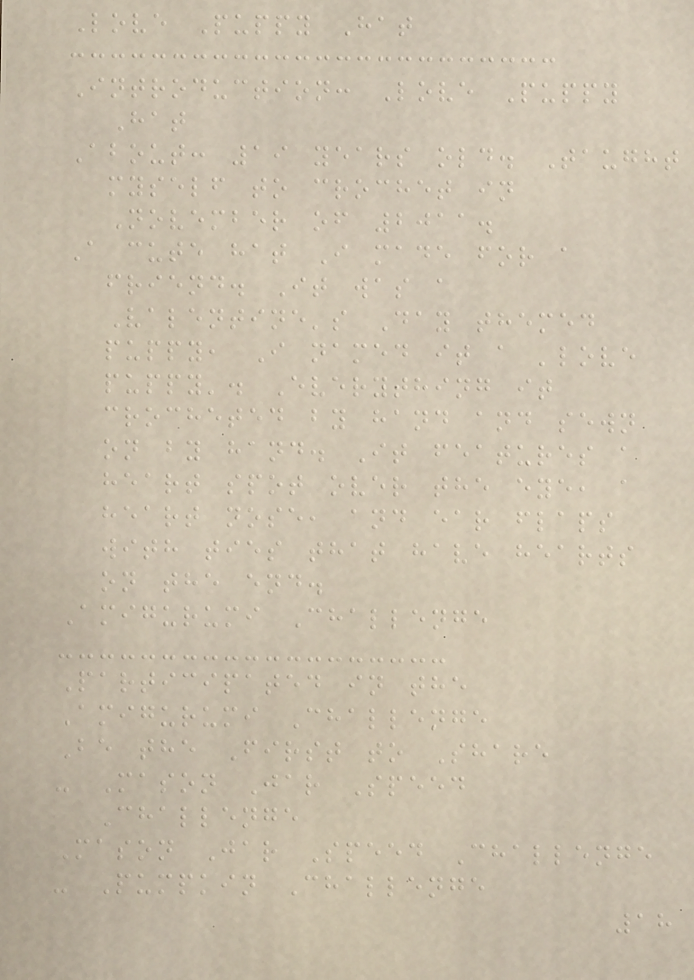Love Puppy Hat
Introduction: Love Puppy
Hat
About: 19 years old. Taught
myself to crochet in
November of 2011.
A cute hat I made for a
friend. It was a
Valentine's Day themed
puppy, I named it a 'love
puppy'. Everything it
crocheted by hand and sewn
on by hand. It features a
heart spot over the eye, a
heart nose, and ear flaps
with ties that have hearts
on the end.
Amigurumi Challenge
Participated in the
Amigurumi Challenge
Be the First to Share
- Mason Jar Speed
Challenge
Mason Jar Speed Challenge
- Pumpkin Challenge
18
